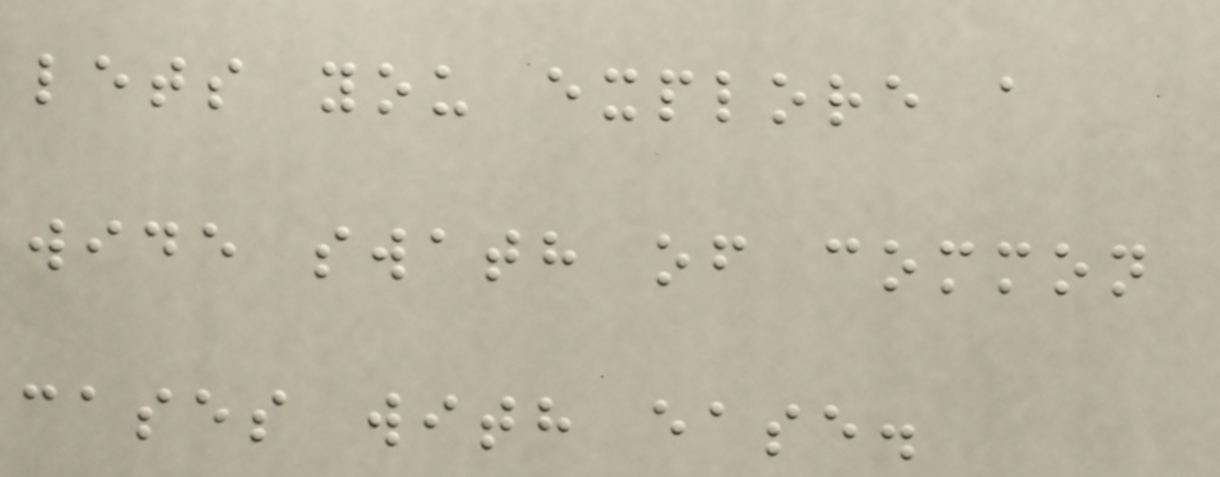lets you explore a
wide swath of common
cases with ease.
